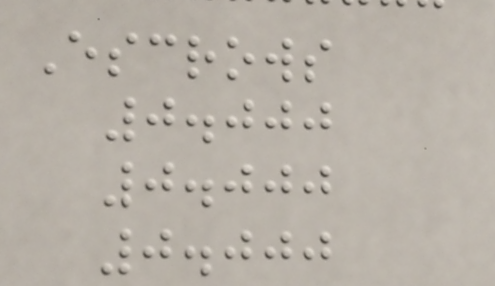Escrows
0.000
0.000
0.000
